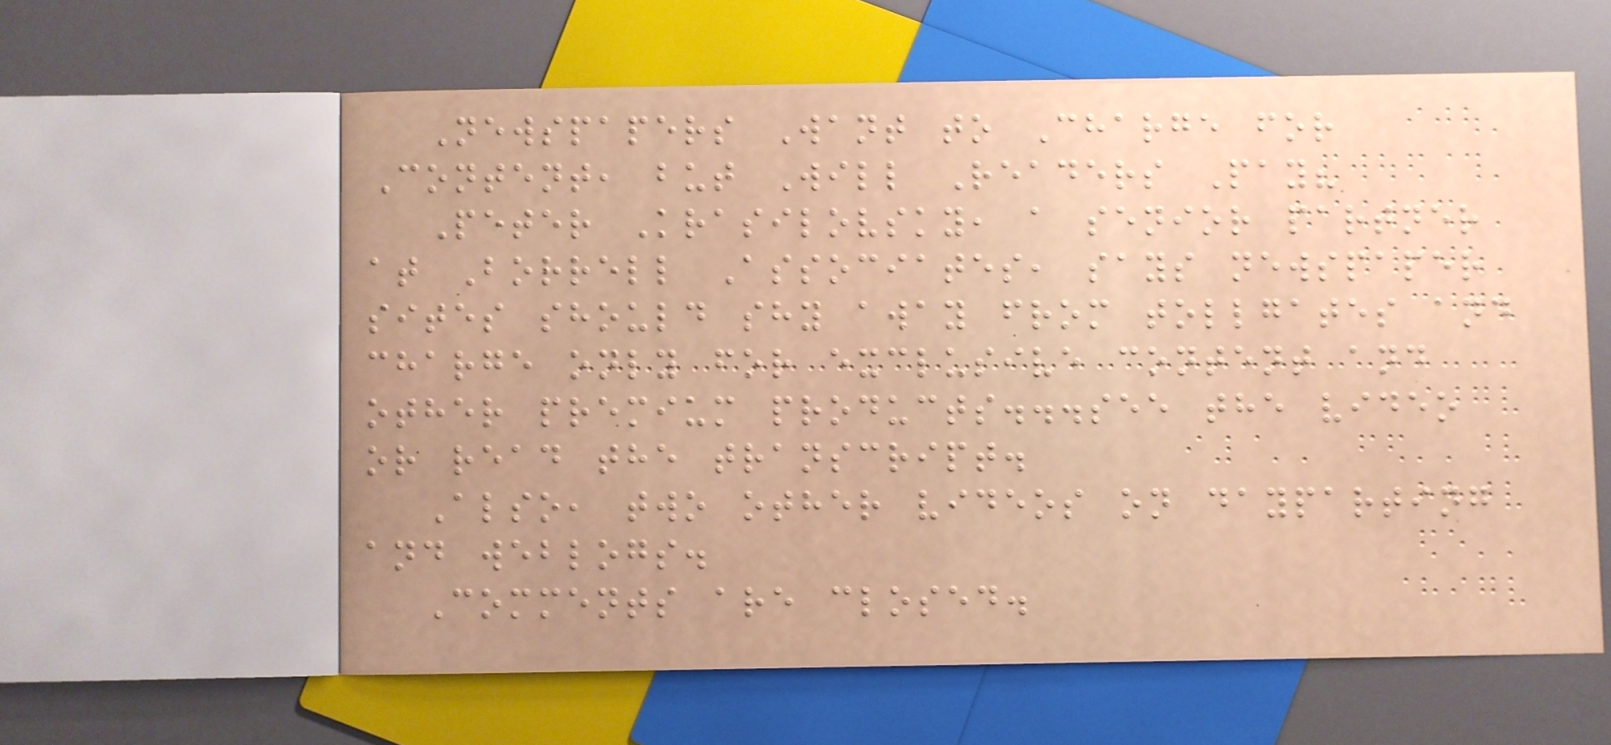Newspapers Want to Charge for
Content, but Will Readers Pay?
Peter Krasilovsky, a senior partner
at Borrell Associates, says newspaper
sites should shy away from tollgates and
charge only for exclusive content and
other premium products...see the video
or read the transcript.
Also, two other videos on dayparting
and weblogs.
Comments are closed.
